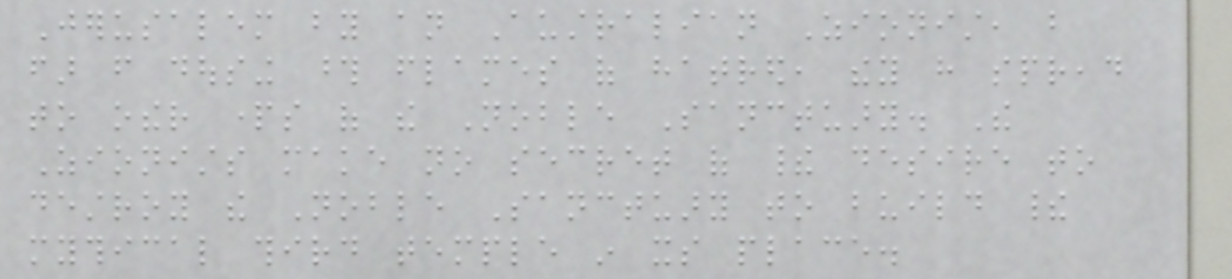Jerusalem by an Australian Zionist, but
far from dousing those flames of hatred, they have spread
to other parts of the Noble Sanctuary. The
Zionists make no secret of their desire to
destroy the Noble Sanctuary to build their
mythical third temple in its place.
